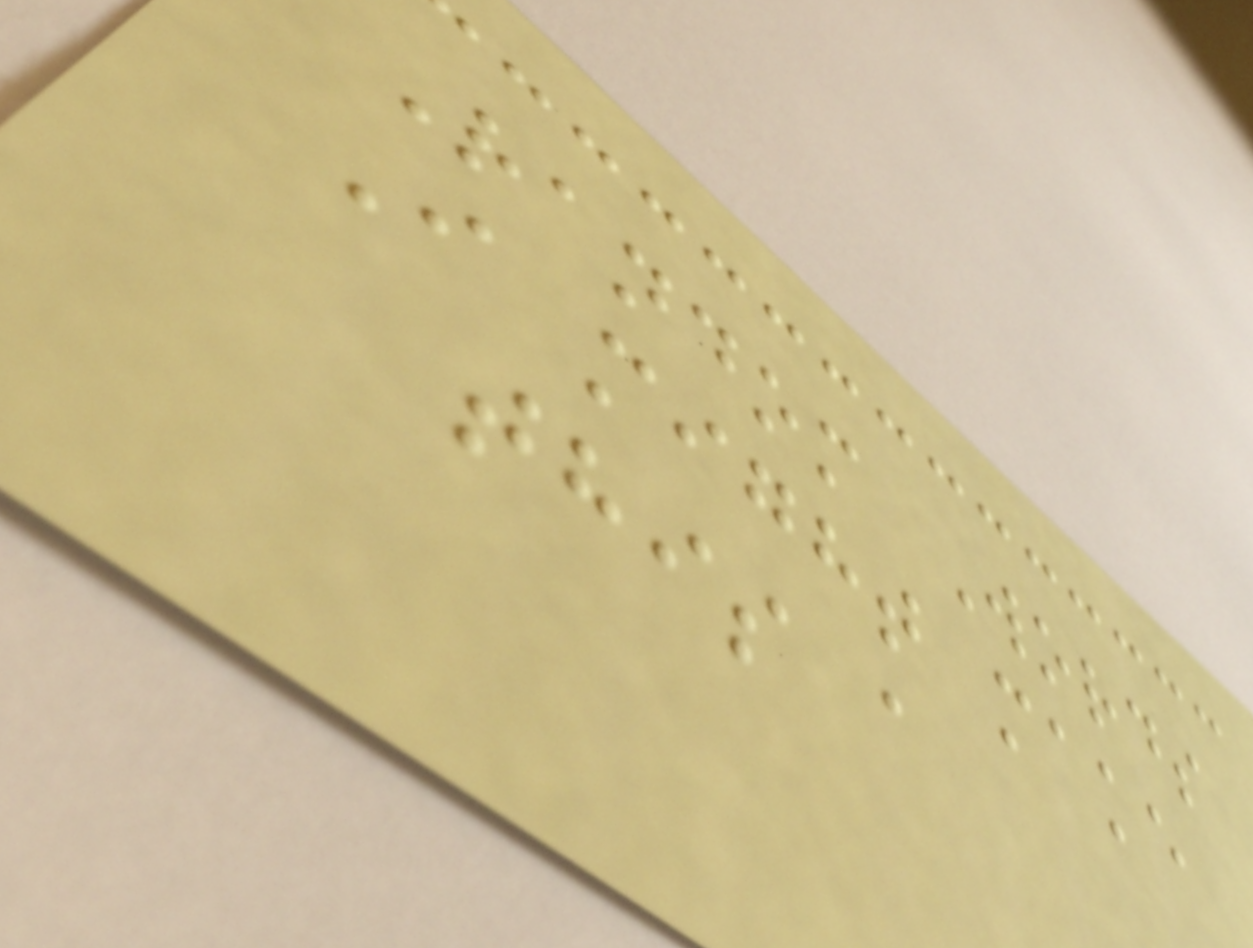Random Words
I might make
this a
